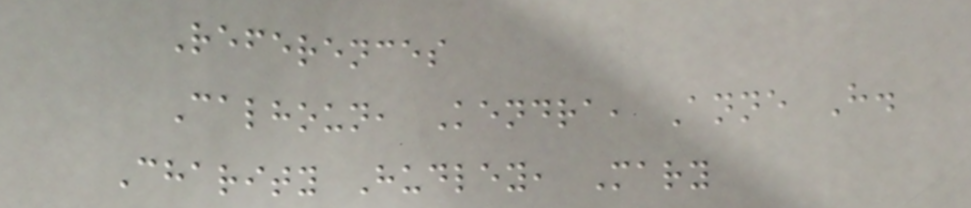References
Calhoun, Kendra, Anne H.
Charity Hudley, Mary
